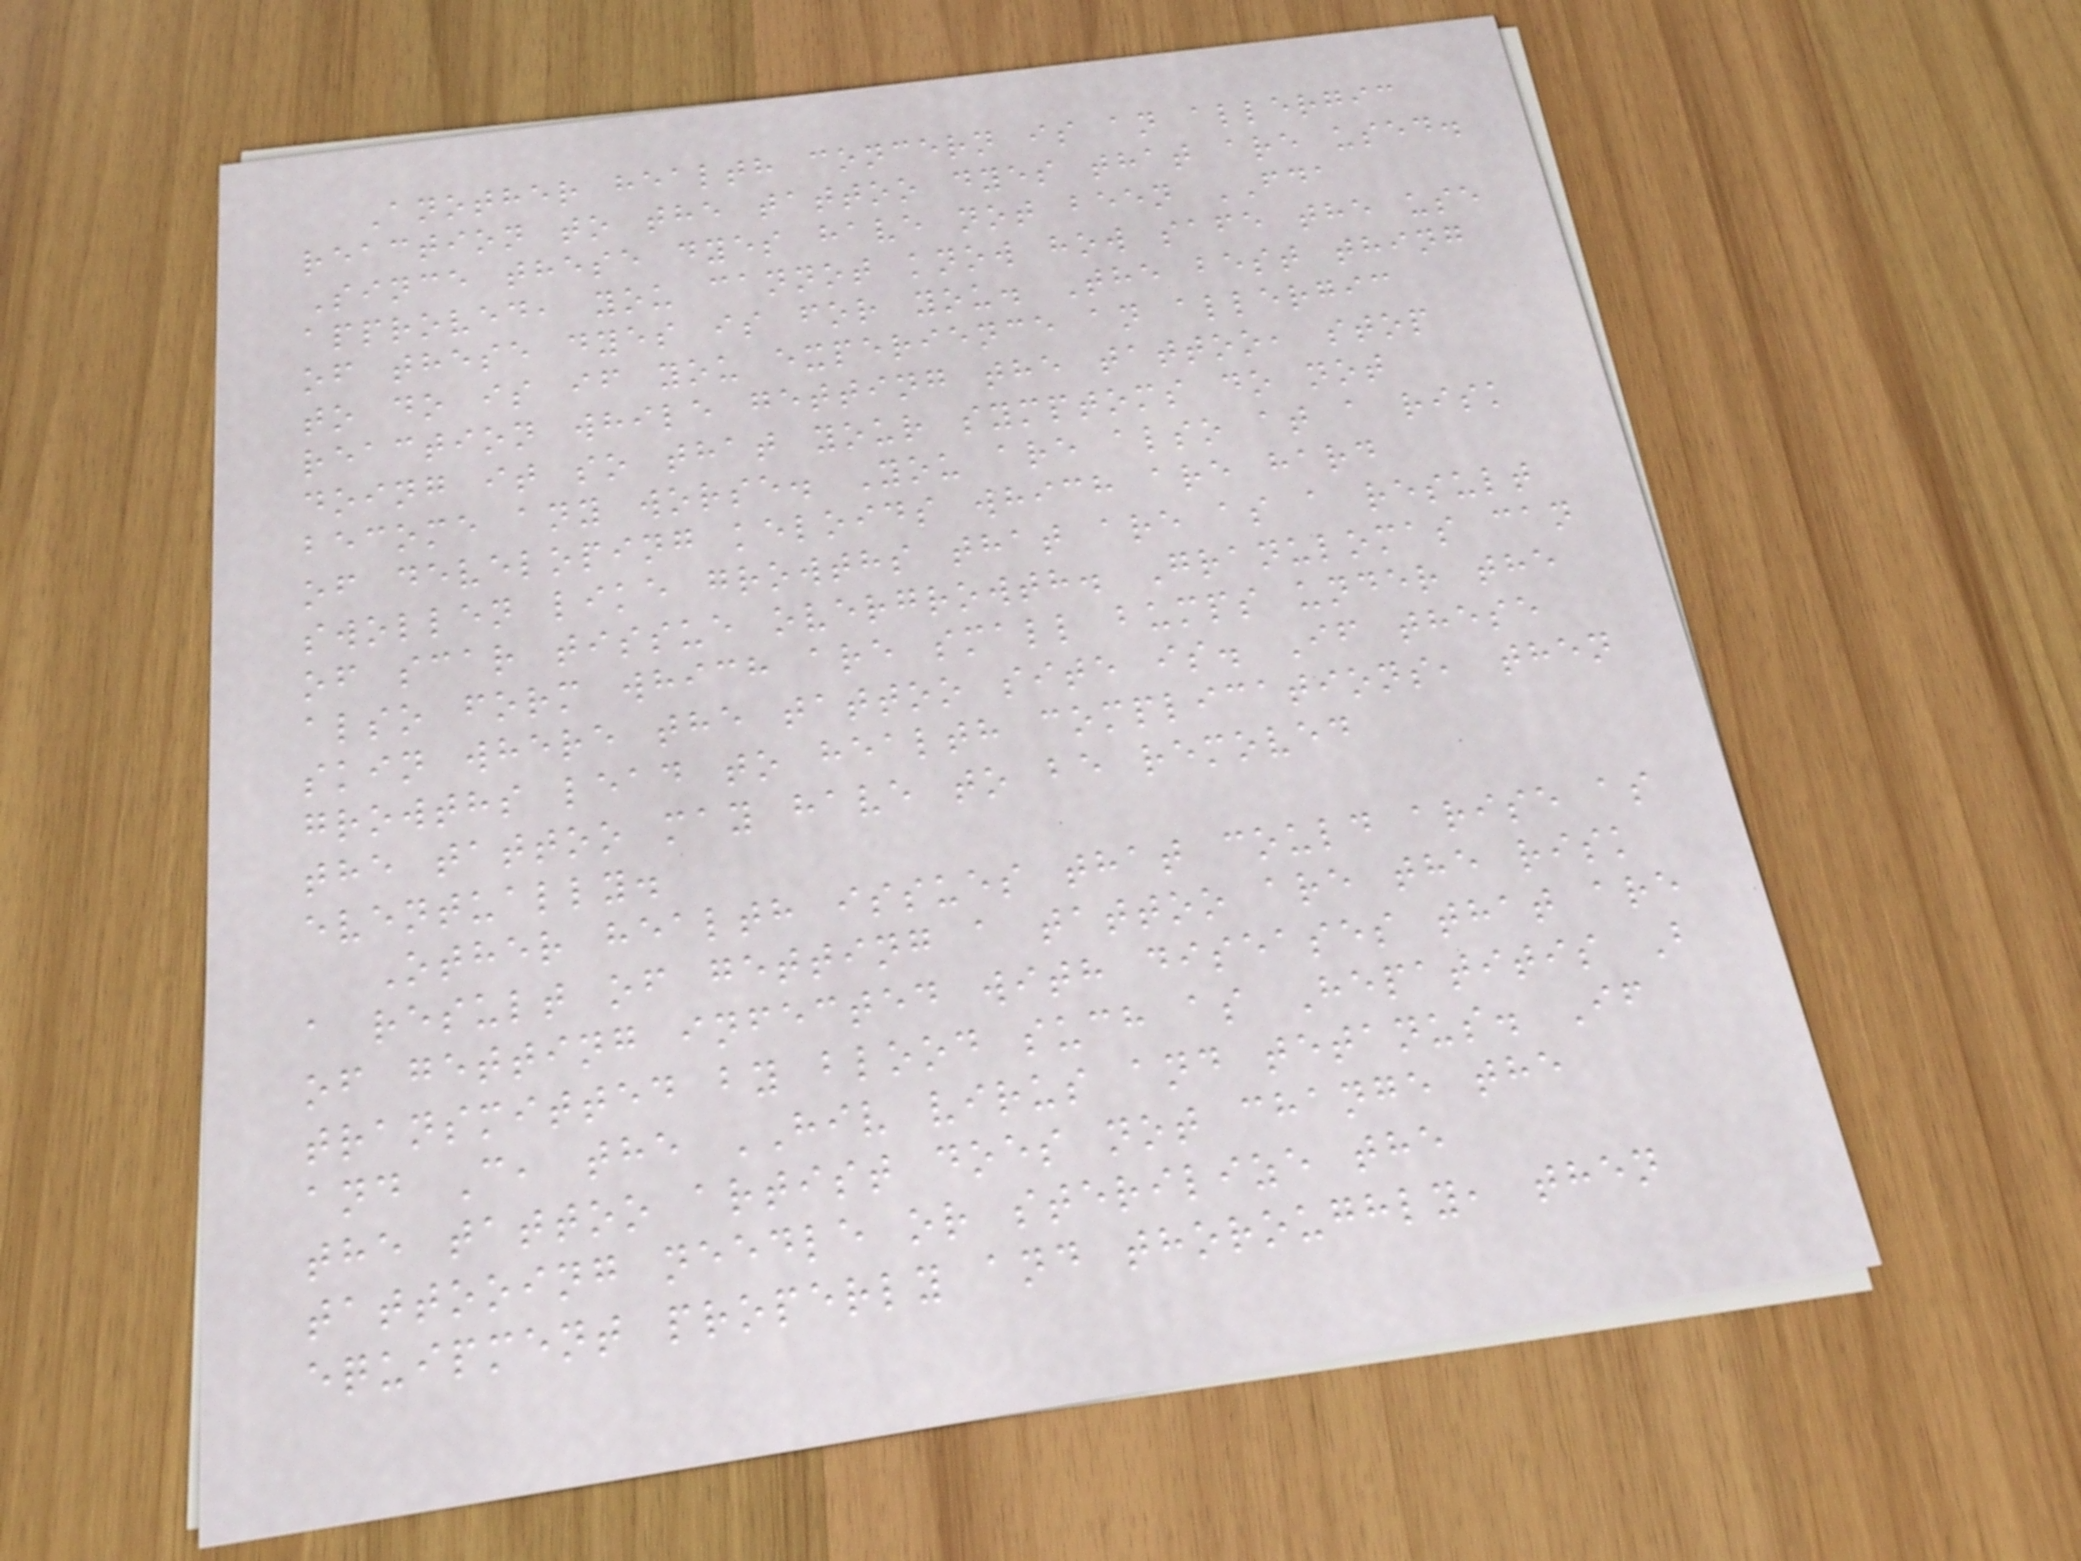Another health concern is an allergic
reaction to the tattoo dyes that are used.
Since these dyes have not been FDA
approved, you cannot know how safe the use
of these dyes is for you. The best thing
to do is if you experience an allergic
reaction while getting the tattoo, stop
doing it so that your symptoms do not
become any worse. You are also at a risk
of developing keloids which are hard
swollen like growths that are as a result
of scar tissue overgrowth. Granulomas can
also form which are small bumps under the
skin where the tattoo site is. If these
growths lead to health complications, then
the tattoo may have to be removed
eventually.
Other health issues that could arise as
a result of getting a tattoo are the risk
of getting infected with diseases that are
transmitted by blood such as Hepatitis B
and C, the HIV virus and tetanus. If
the tattoo artist does not change the
tattooing needle or sterilize the
equipment properly and thoroughly, then
